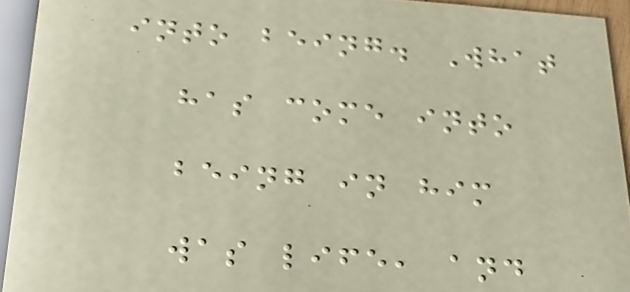into being. What
has come into
being in him
was life, and
